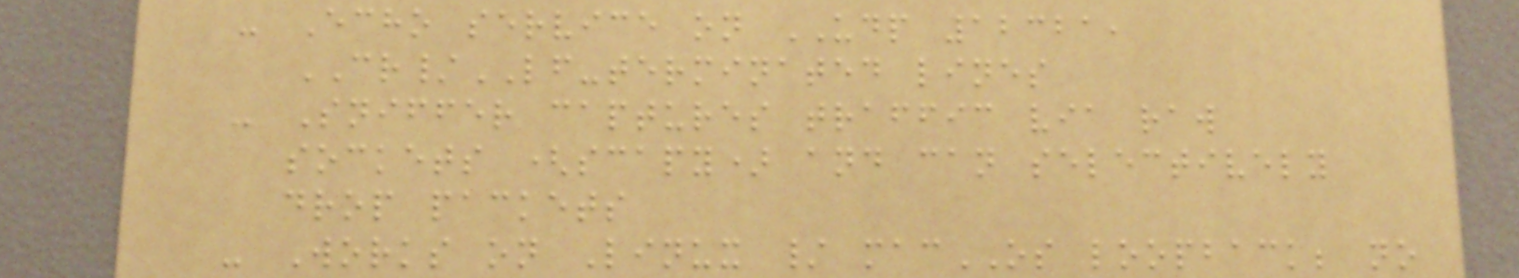- Echo service on UDP 12321,
CR/LF-terminated lines
- Sniffer captures traffic via raw
sockets (scapy) and can selectively
drop packets
- Works on Linux / macOS loopback; no
